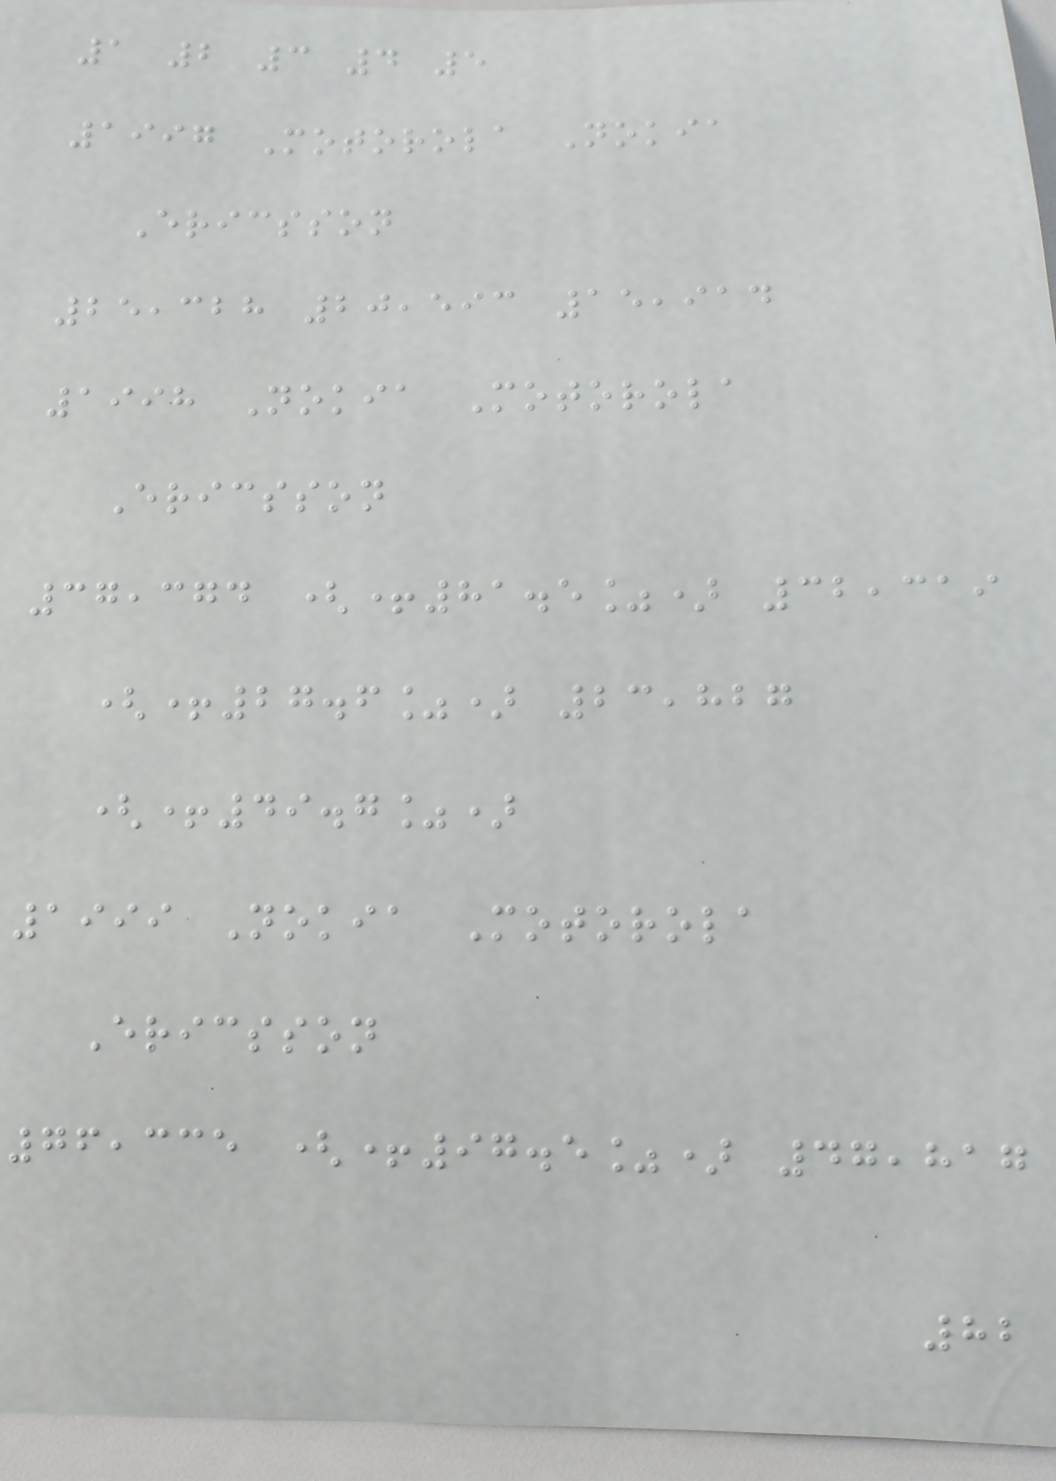1 2 3 4 5
1997 Motorola Nokia
Ericsson
25,328 20,593 15,914
1998 Nokia Motorola
Ericsson
37,374 (+81.5%) 32,319
(+27.6%) 23,827
(+49.7%)
1999 Nokia Motorola
Ericsson
76,335 (+97.5%) 47,817
82
